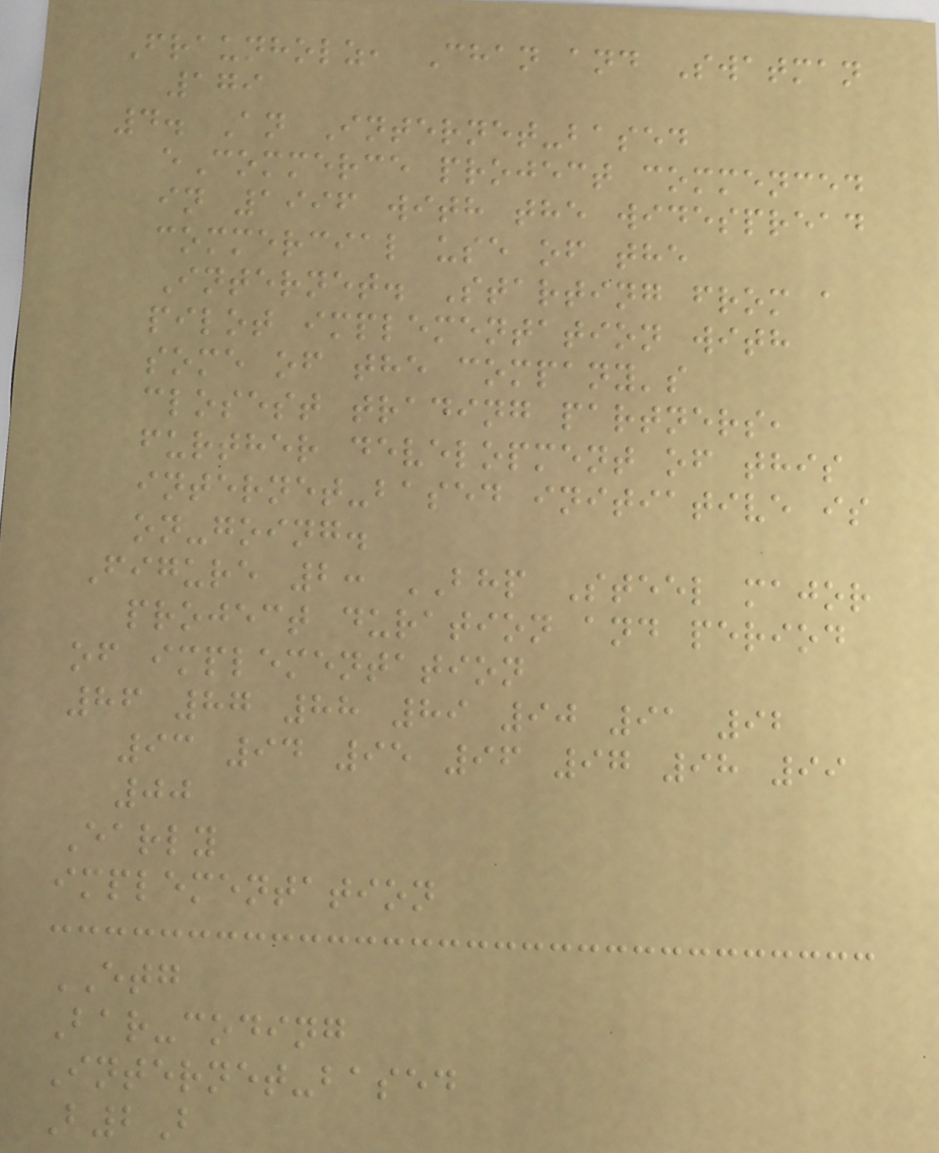Fraunholz, Chan and Swatman
179
4. An Internet-based
eCommerce project commenced
in 1996 with the widespread
commercial use of the
Internet. Starting from a
pilot implementation with
some of the company's
closest trading partners,
further development of this
internet-based initiative is
on-going.
Figure 2: BHP Steel major
project duration and period
of implementation
86 87 88 89 90 91 92
93 94 95 96 97 98 99
00
Early
implementation
ETG
Bar-coding
Internet-based
B2B
